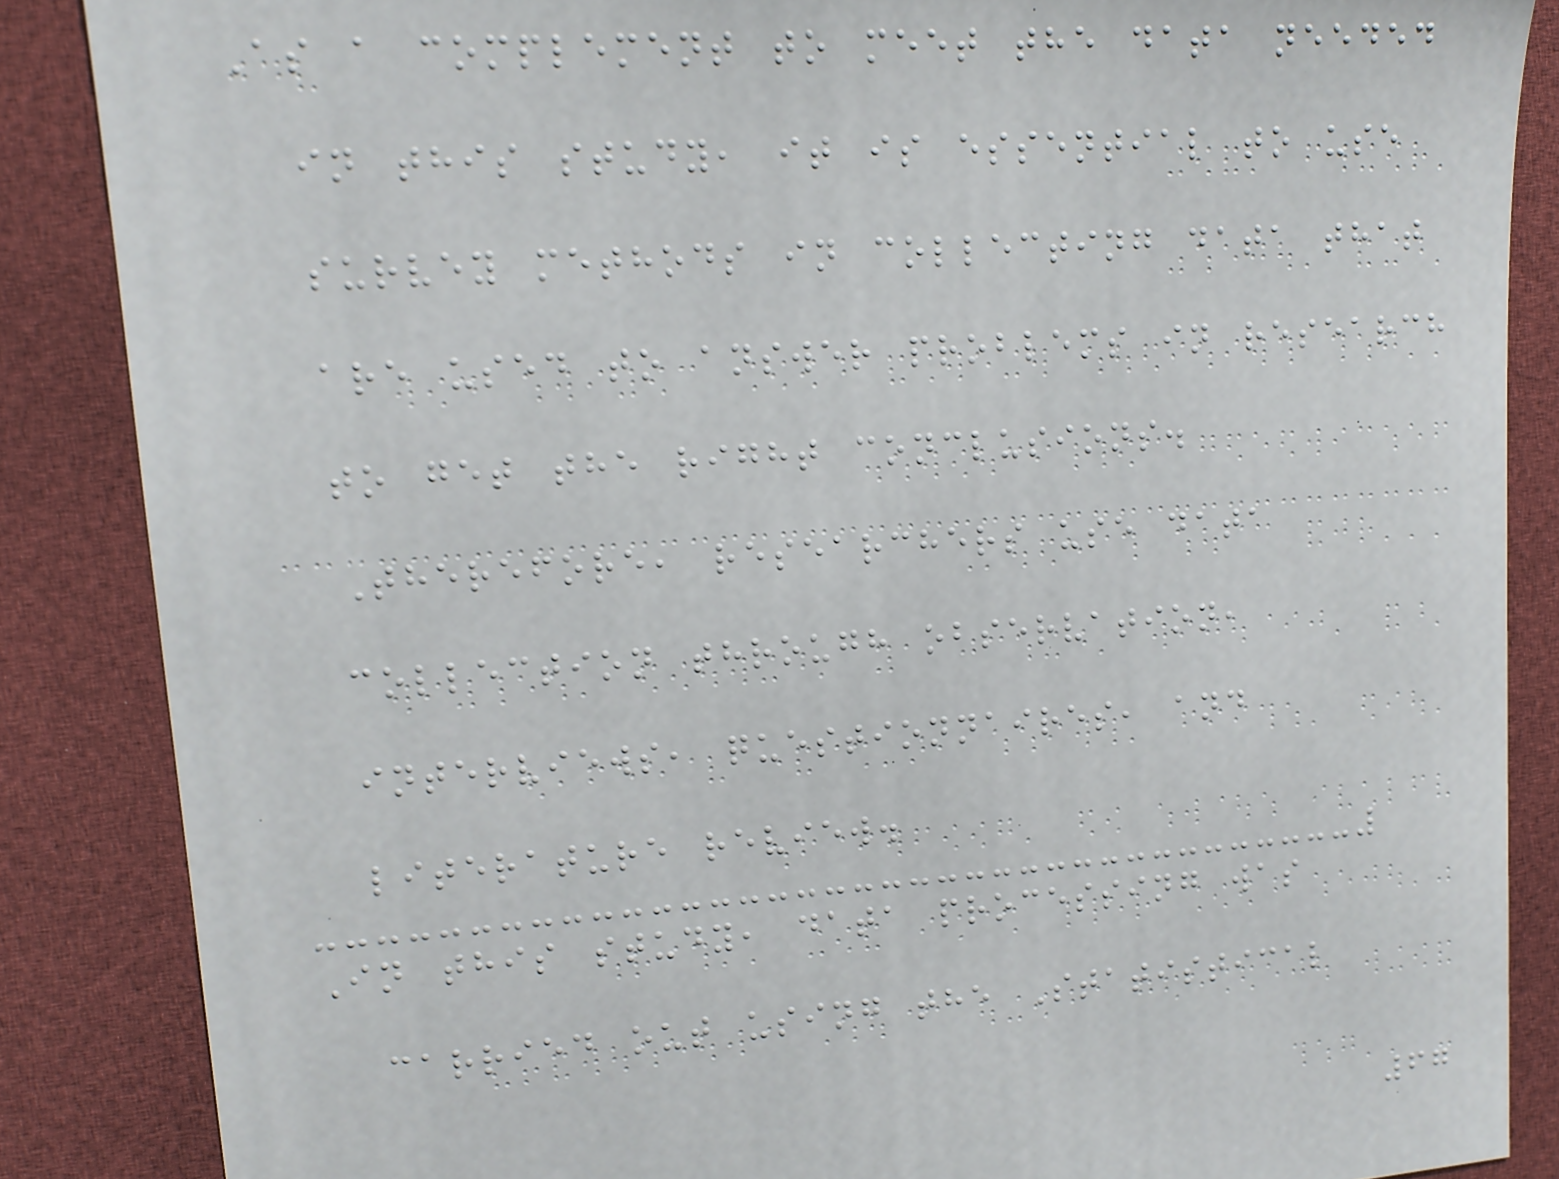As a complement to meet the data needed
in this study, it is essential to use
survey methods in collecting data that
are used to answer problems in research
to get the right conclusions.
Therefore, researchers use data
collection through observation,
interviews, questionnaires, and
literature review.
In this study, data processing was
carried out using the Statistical
67
